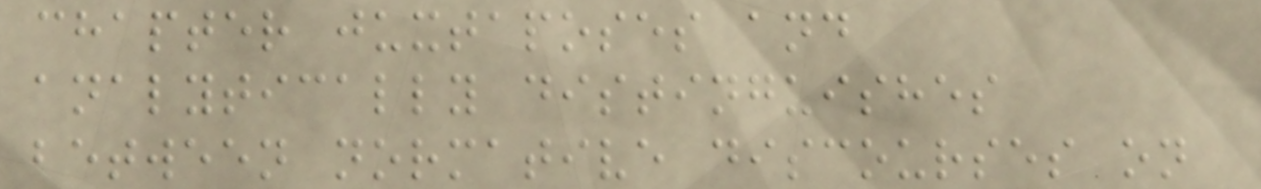chapter juxtaposes and
analytically distinguishes
between normative discourses on
